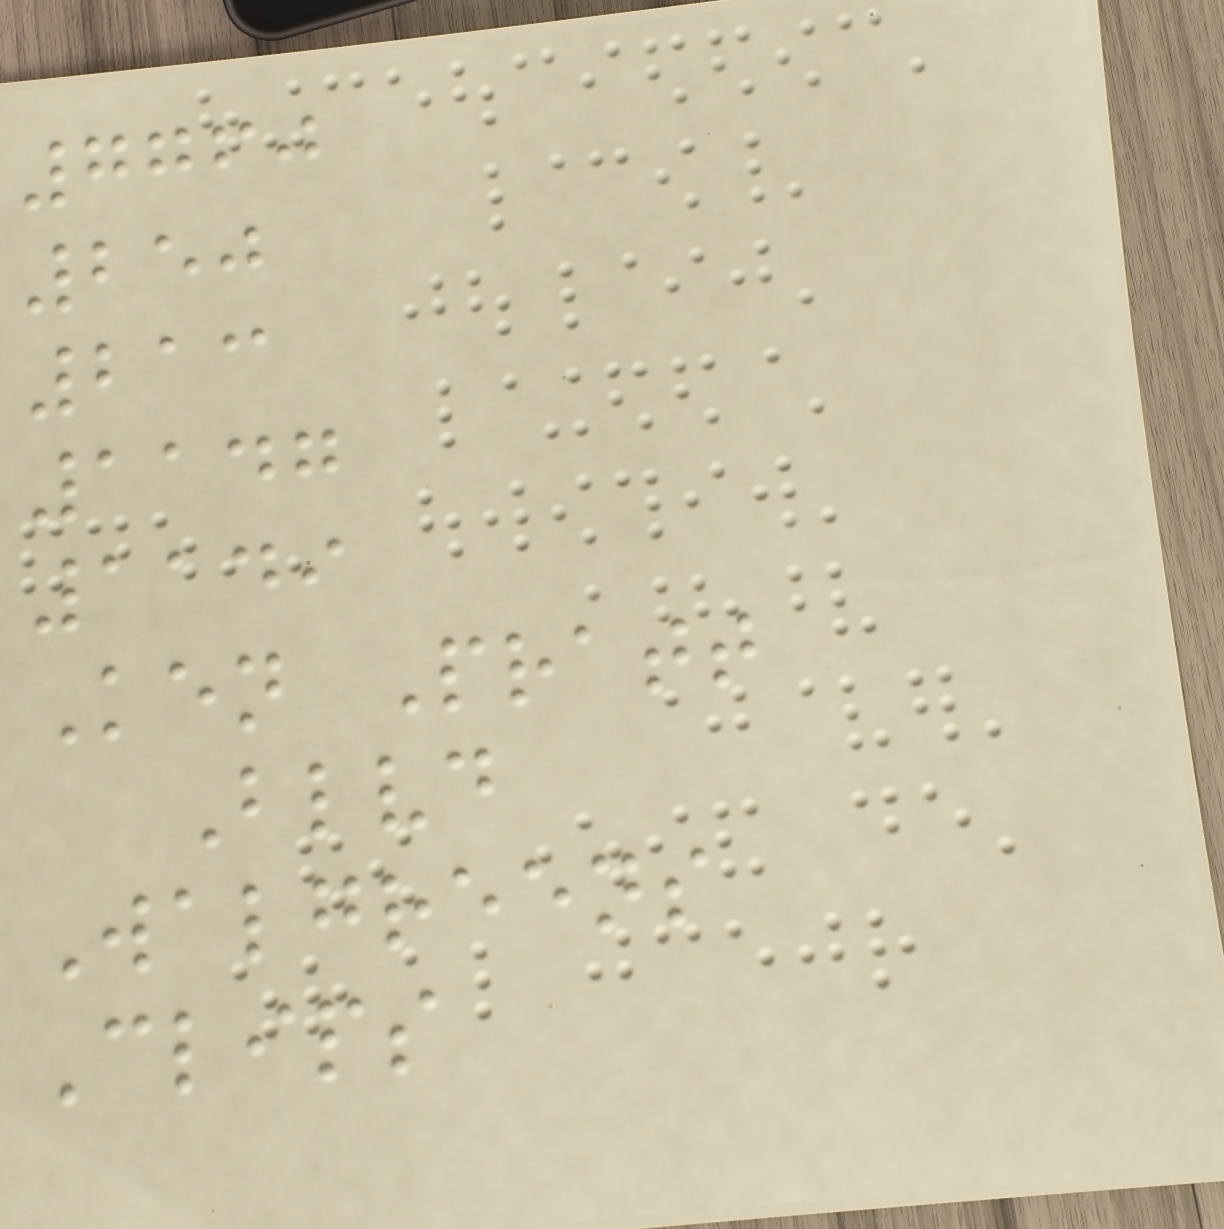7760
250
213
1147
1149
Ken Pratt
Blvd
Walgreens
Clips
